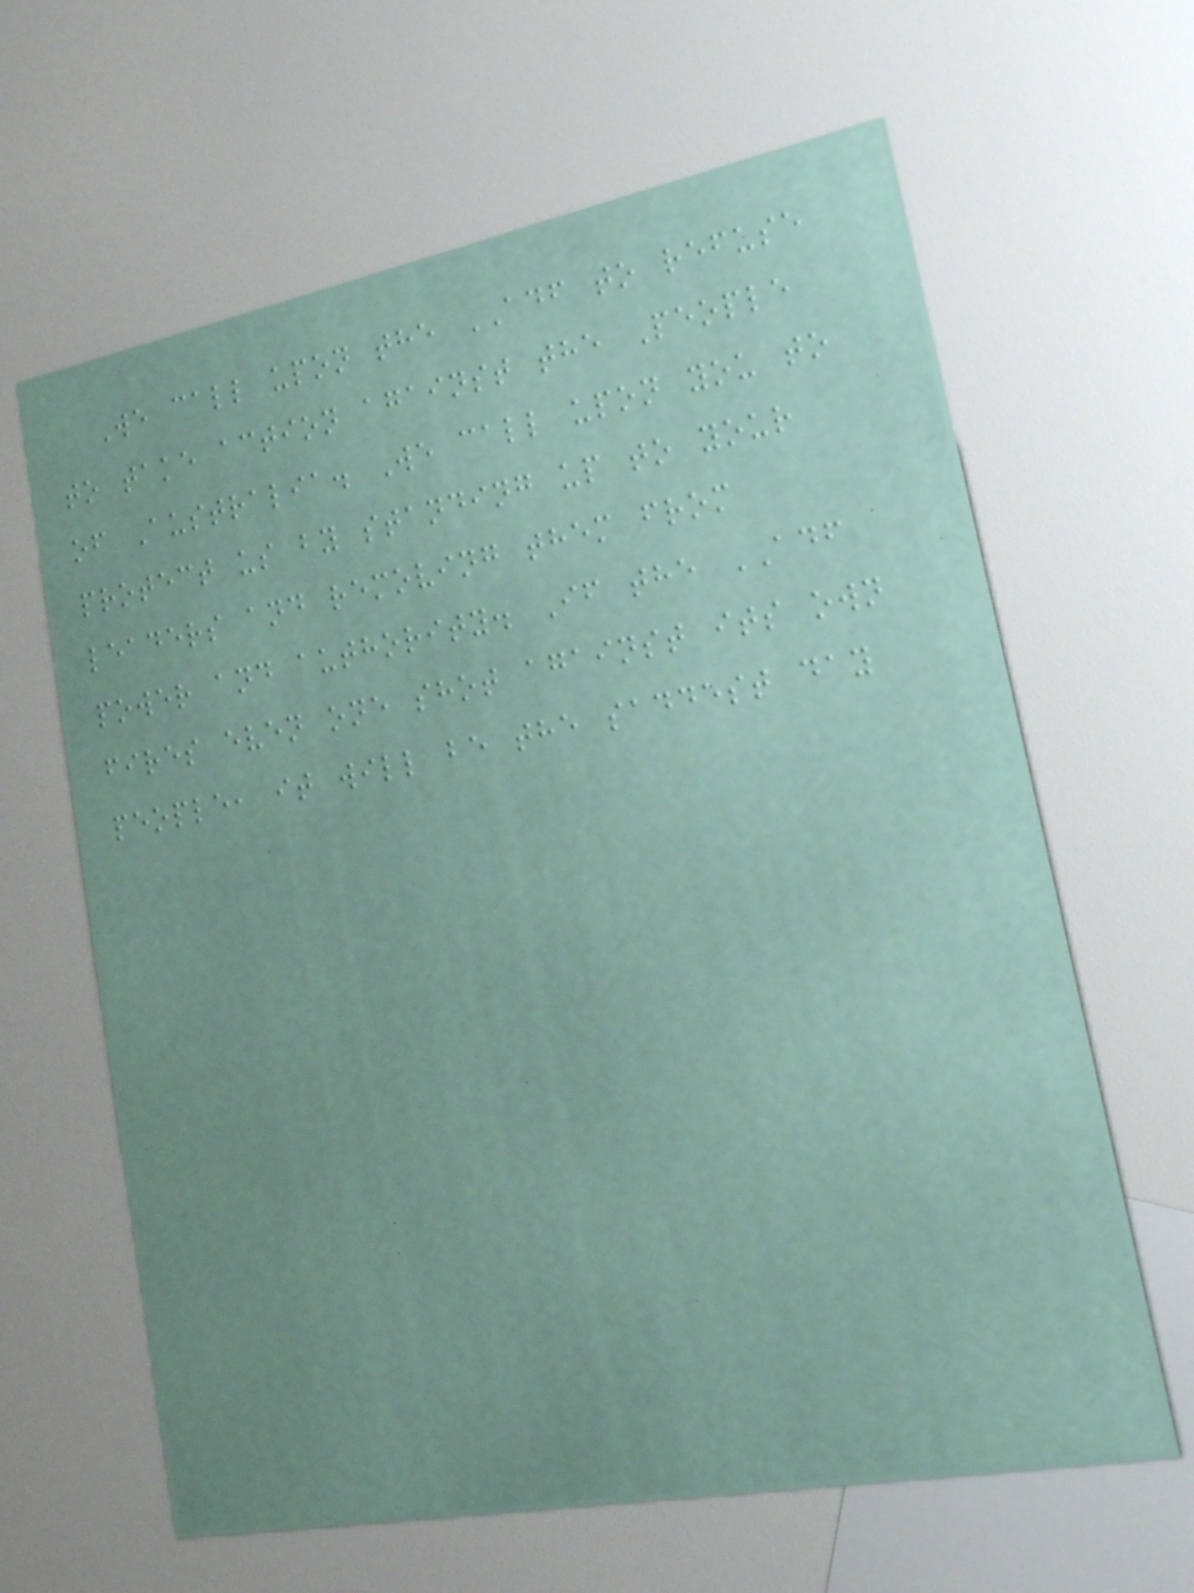We call upon the ADF to refuse
to take action against the People
of Australia. We call upon you to
protect us by standing up to your
leaders and removing them from
power and authority. If the ADF
fires even one shot against its own
people, it will be the saddest day
